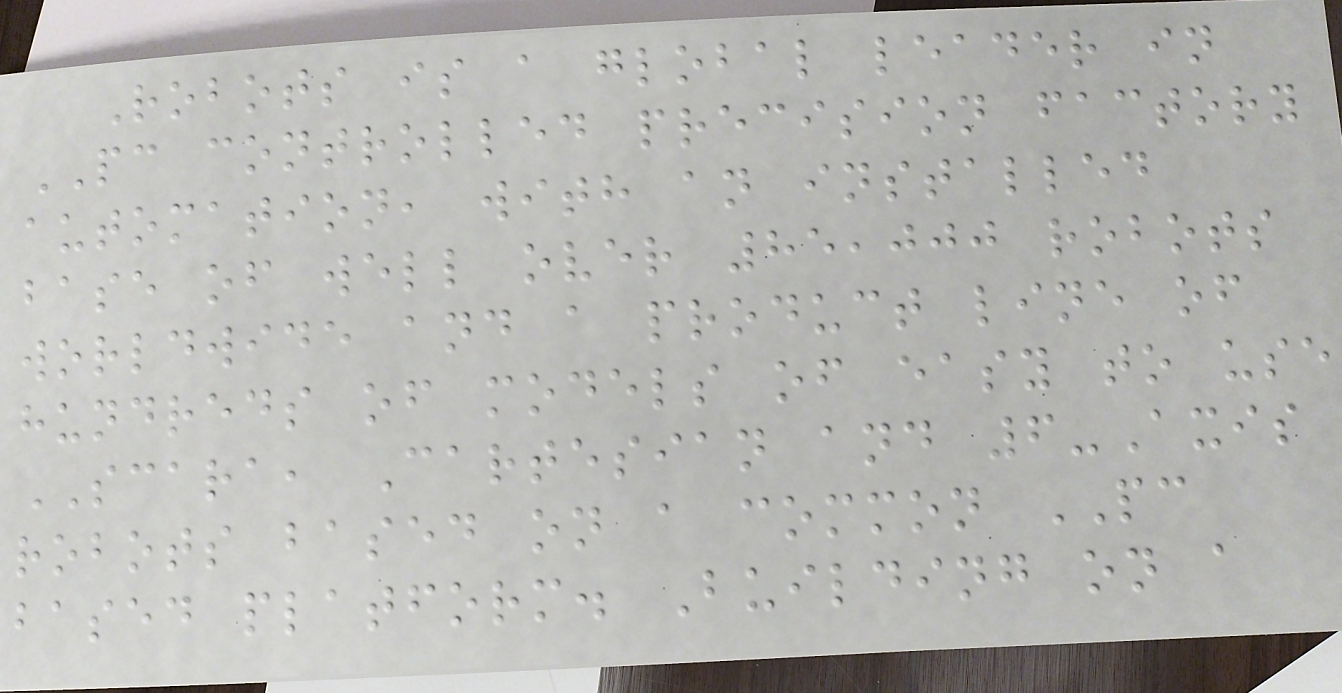Robots is a global leader in
PC controlled precision factory
automation, with an installed
base of well over 85,000 robots
worldwide and a product line of
hundreds of models of easy to use
SCARA, Cartesian and 6-Axis
robots based on a common PC
based platform. Building on a
